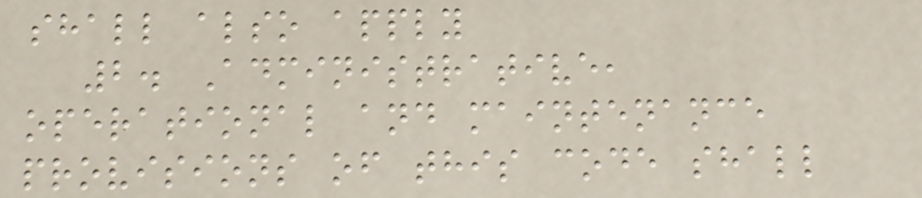shall also apply
2. Administrative,
operational and maintenance
provisions of this code shall
